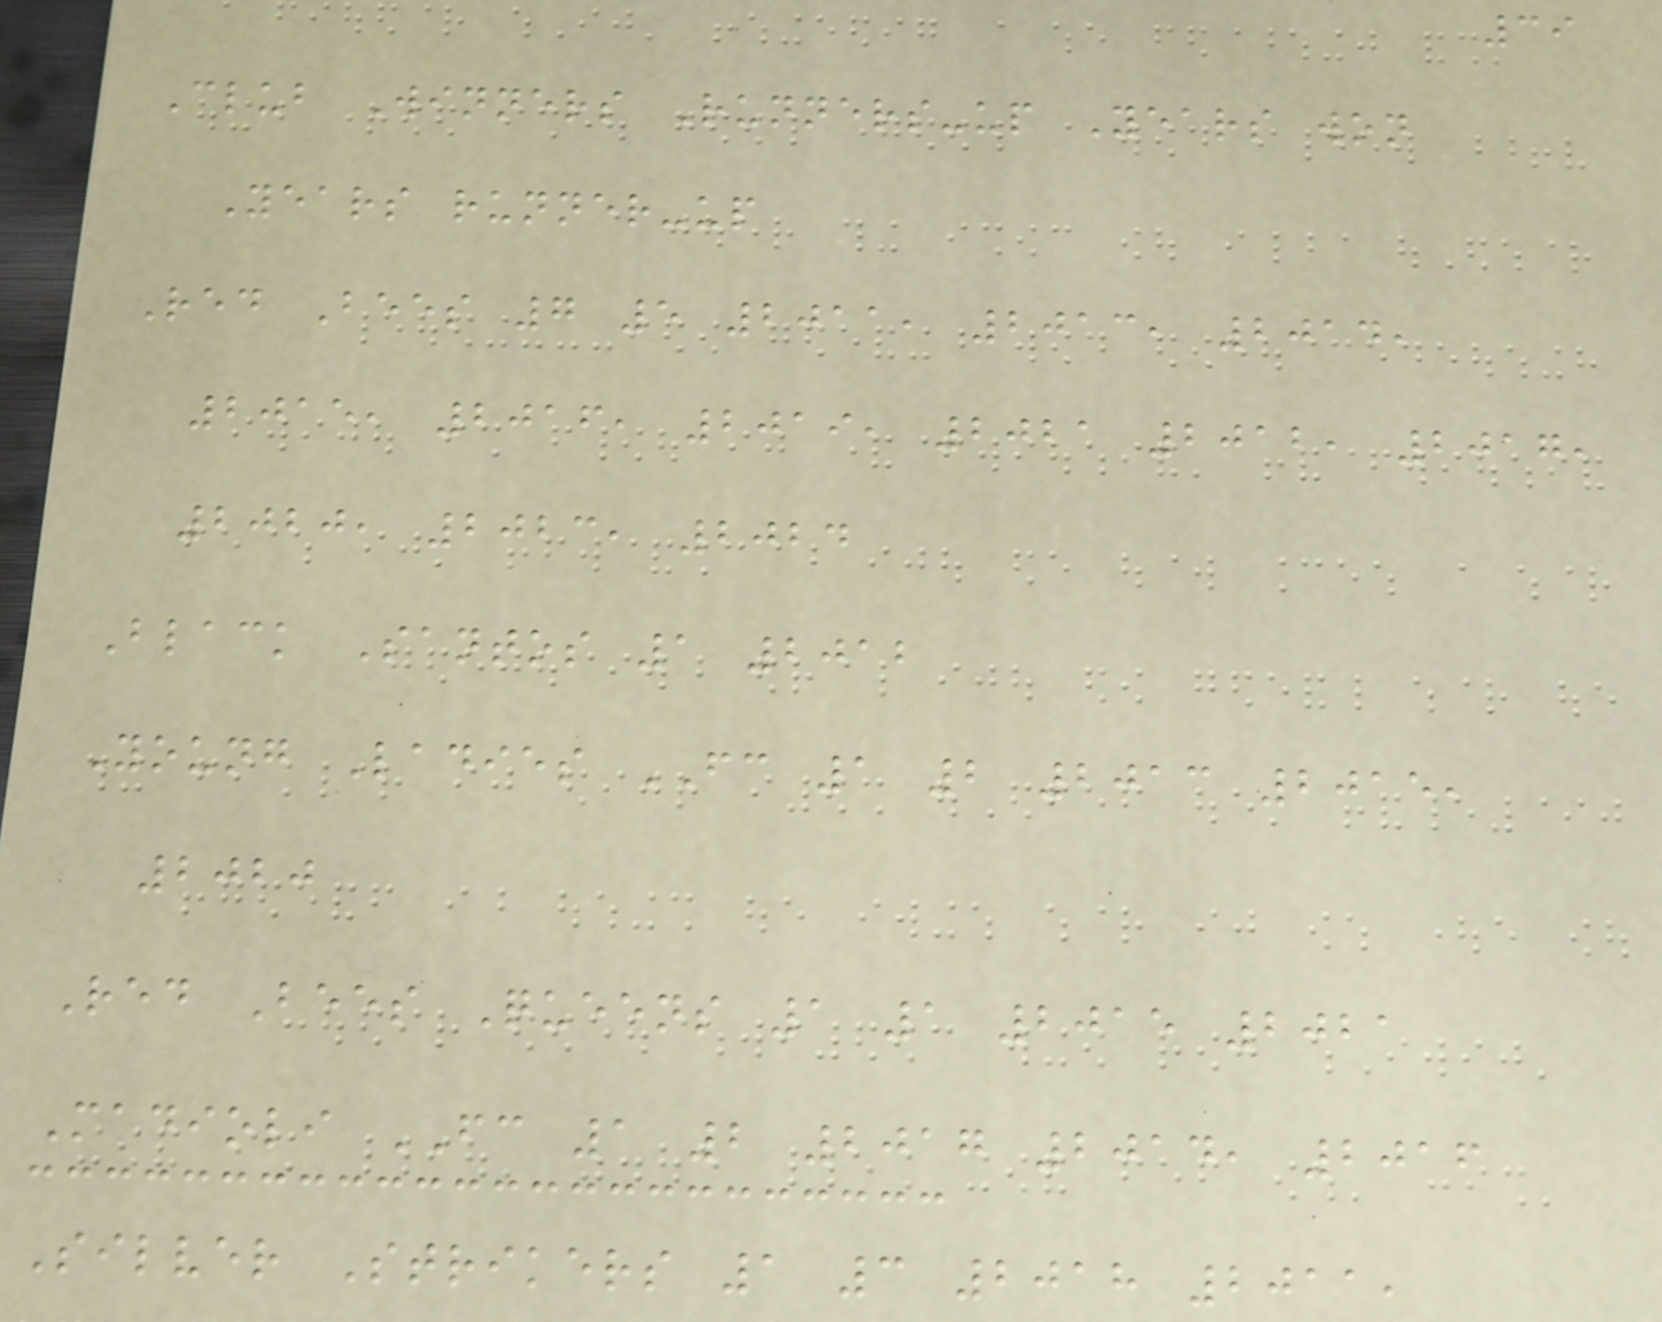39
Club Winners Runners-up Years won
Years runner-up
Red Bees 7 5 2011, 2013, 2014,
2015, 2016, 2019, 2021 2012, 2017,
2020, 2023, 2024
Black Santos 1 2012
Young Ladies FC 1 2 2013 2015,
2020
Red Bees Queens 1 1 2015 2021
Madioli FC 1 2 2017 2014, 2016
Silver Strikers 1 3 2018 2011,
